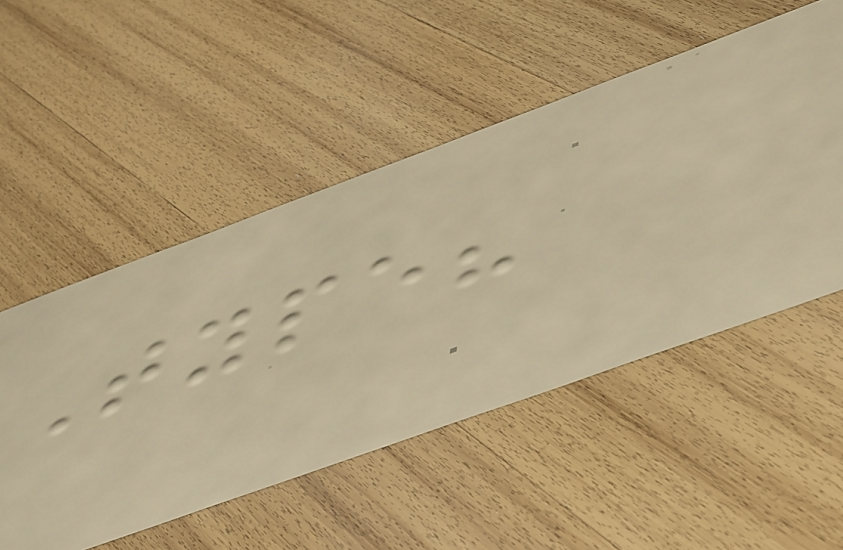Type?
